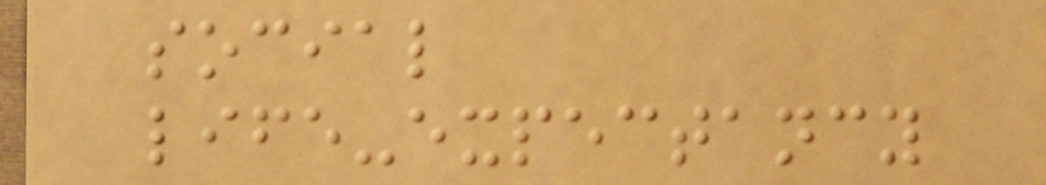social
life-expectancy
